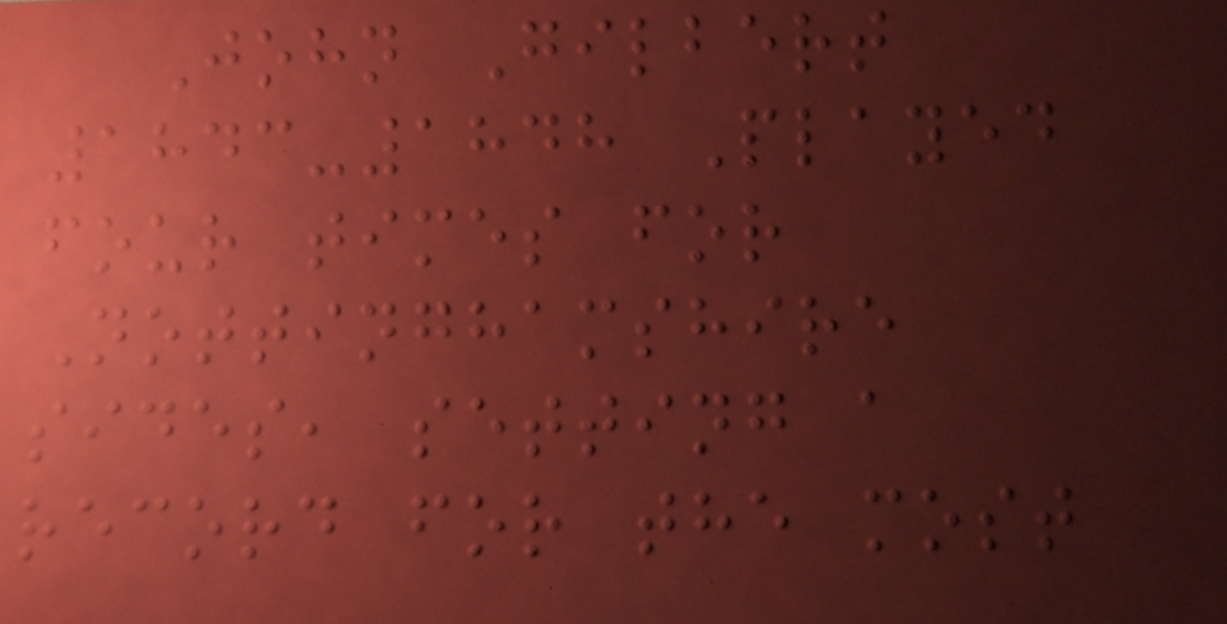John Gilbert
1843-1848 Played
four times for
Nottinghamshire
sides, setting a
record for the most
